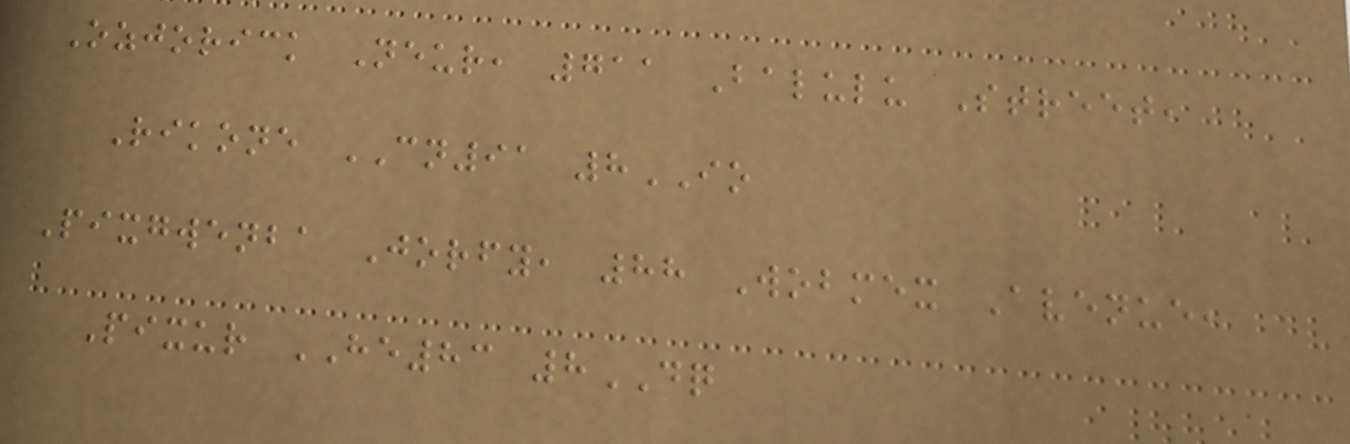Ozjorick Neur, 711 Balulu Street,
Rikone CN91 8IO
Pixgwenba Jorfy, 88 Wobmex Avenue,
Pixur HE83 8DQ
